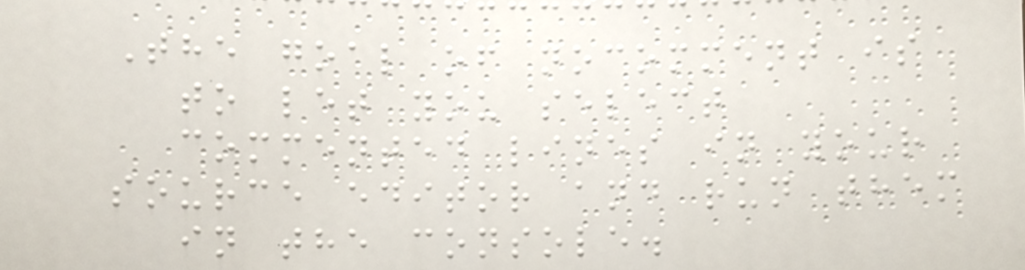The goal of nocomment is
to let you select
commented lines in your
source editor and run them
in the console.
